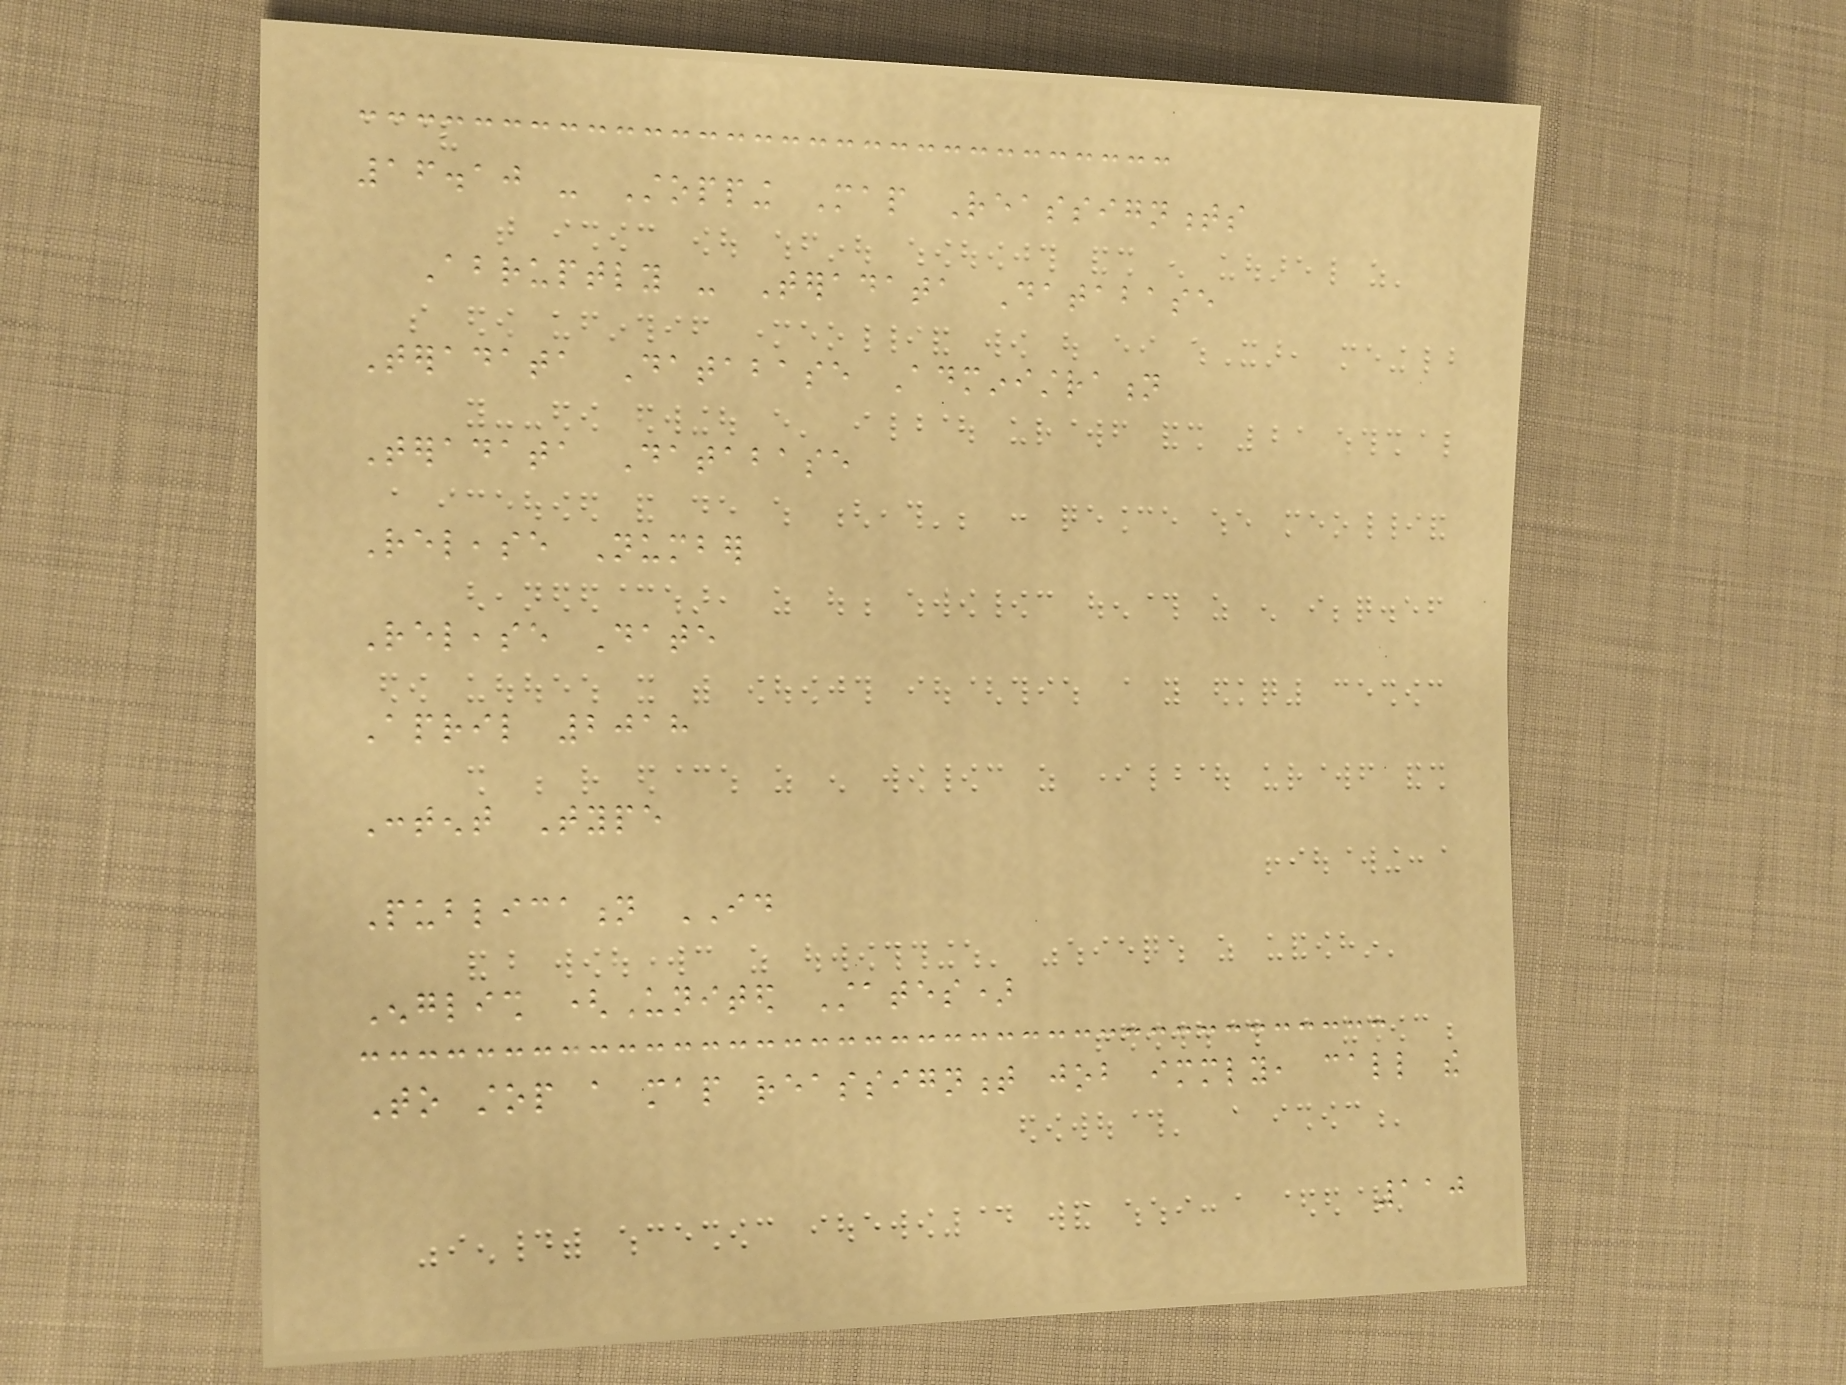16.10 - Stopping Map Reassignments
Abruptly - Teradata Database
Teradata Database Administration
Teradata Database
Release Number
Release Date
April 2018
Content Type
Publication ID
English (United States)
To stop a map reassignment job immediately, call the
110
